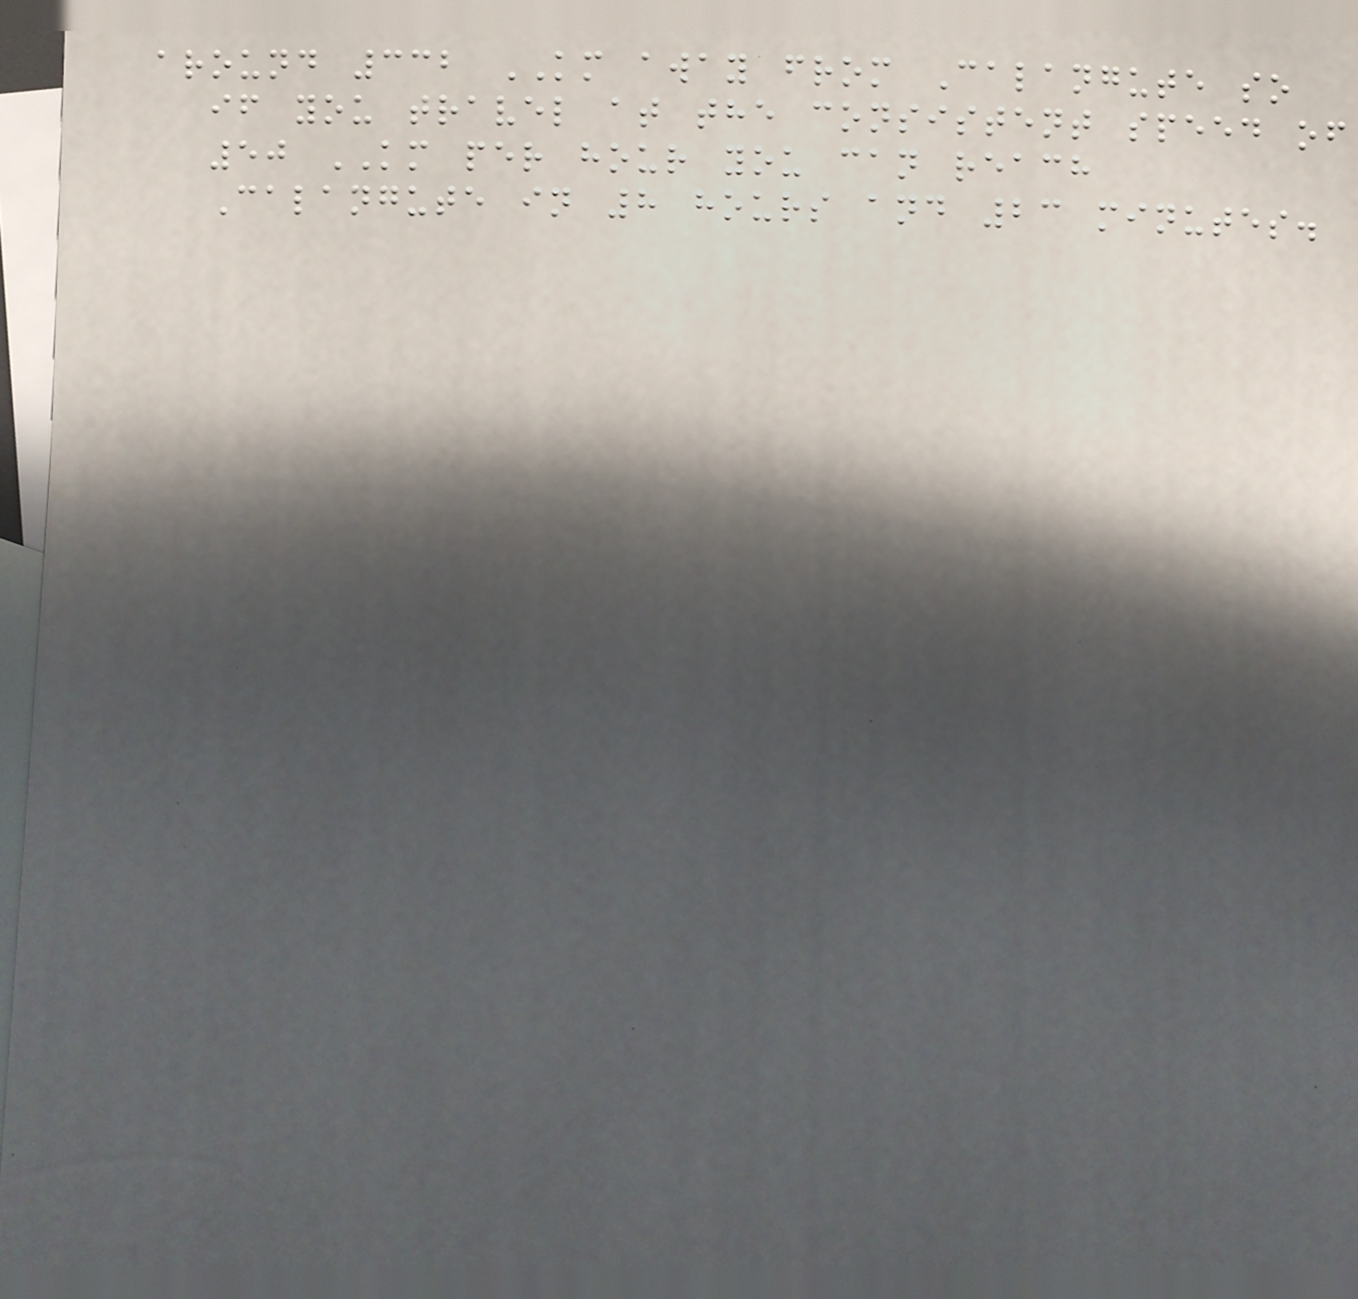around 332 KM away from Calangute so
if you travel at the consistent speed of
50 KM per hour you can reach
Calangute in 8 hours and 23 minutes.
